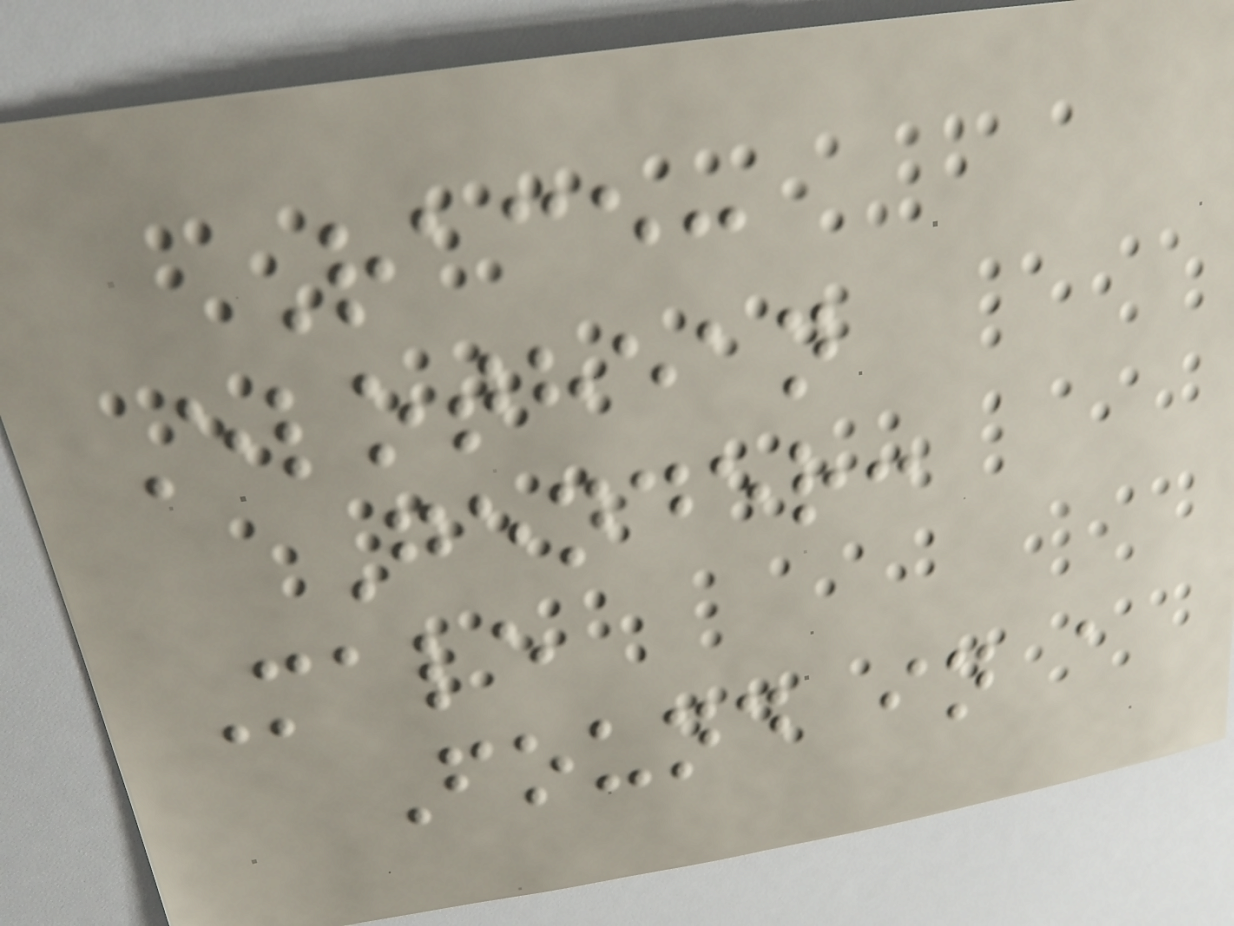Race:
Elothean
Gender:
Male
Found in a
